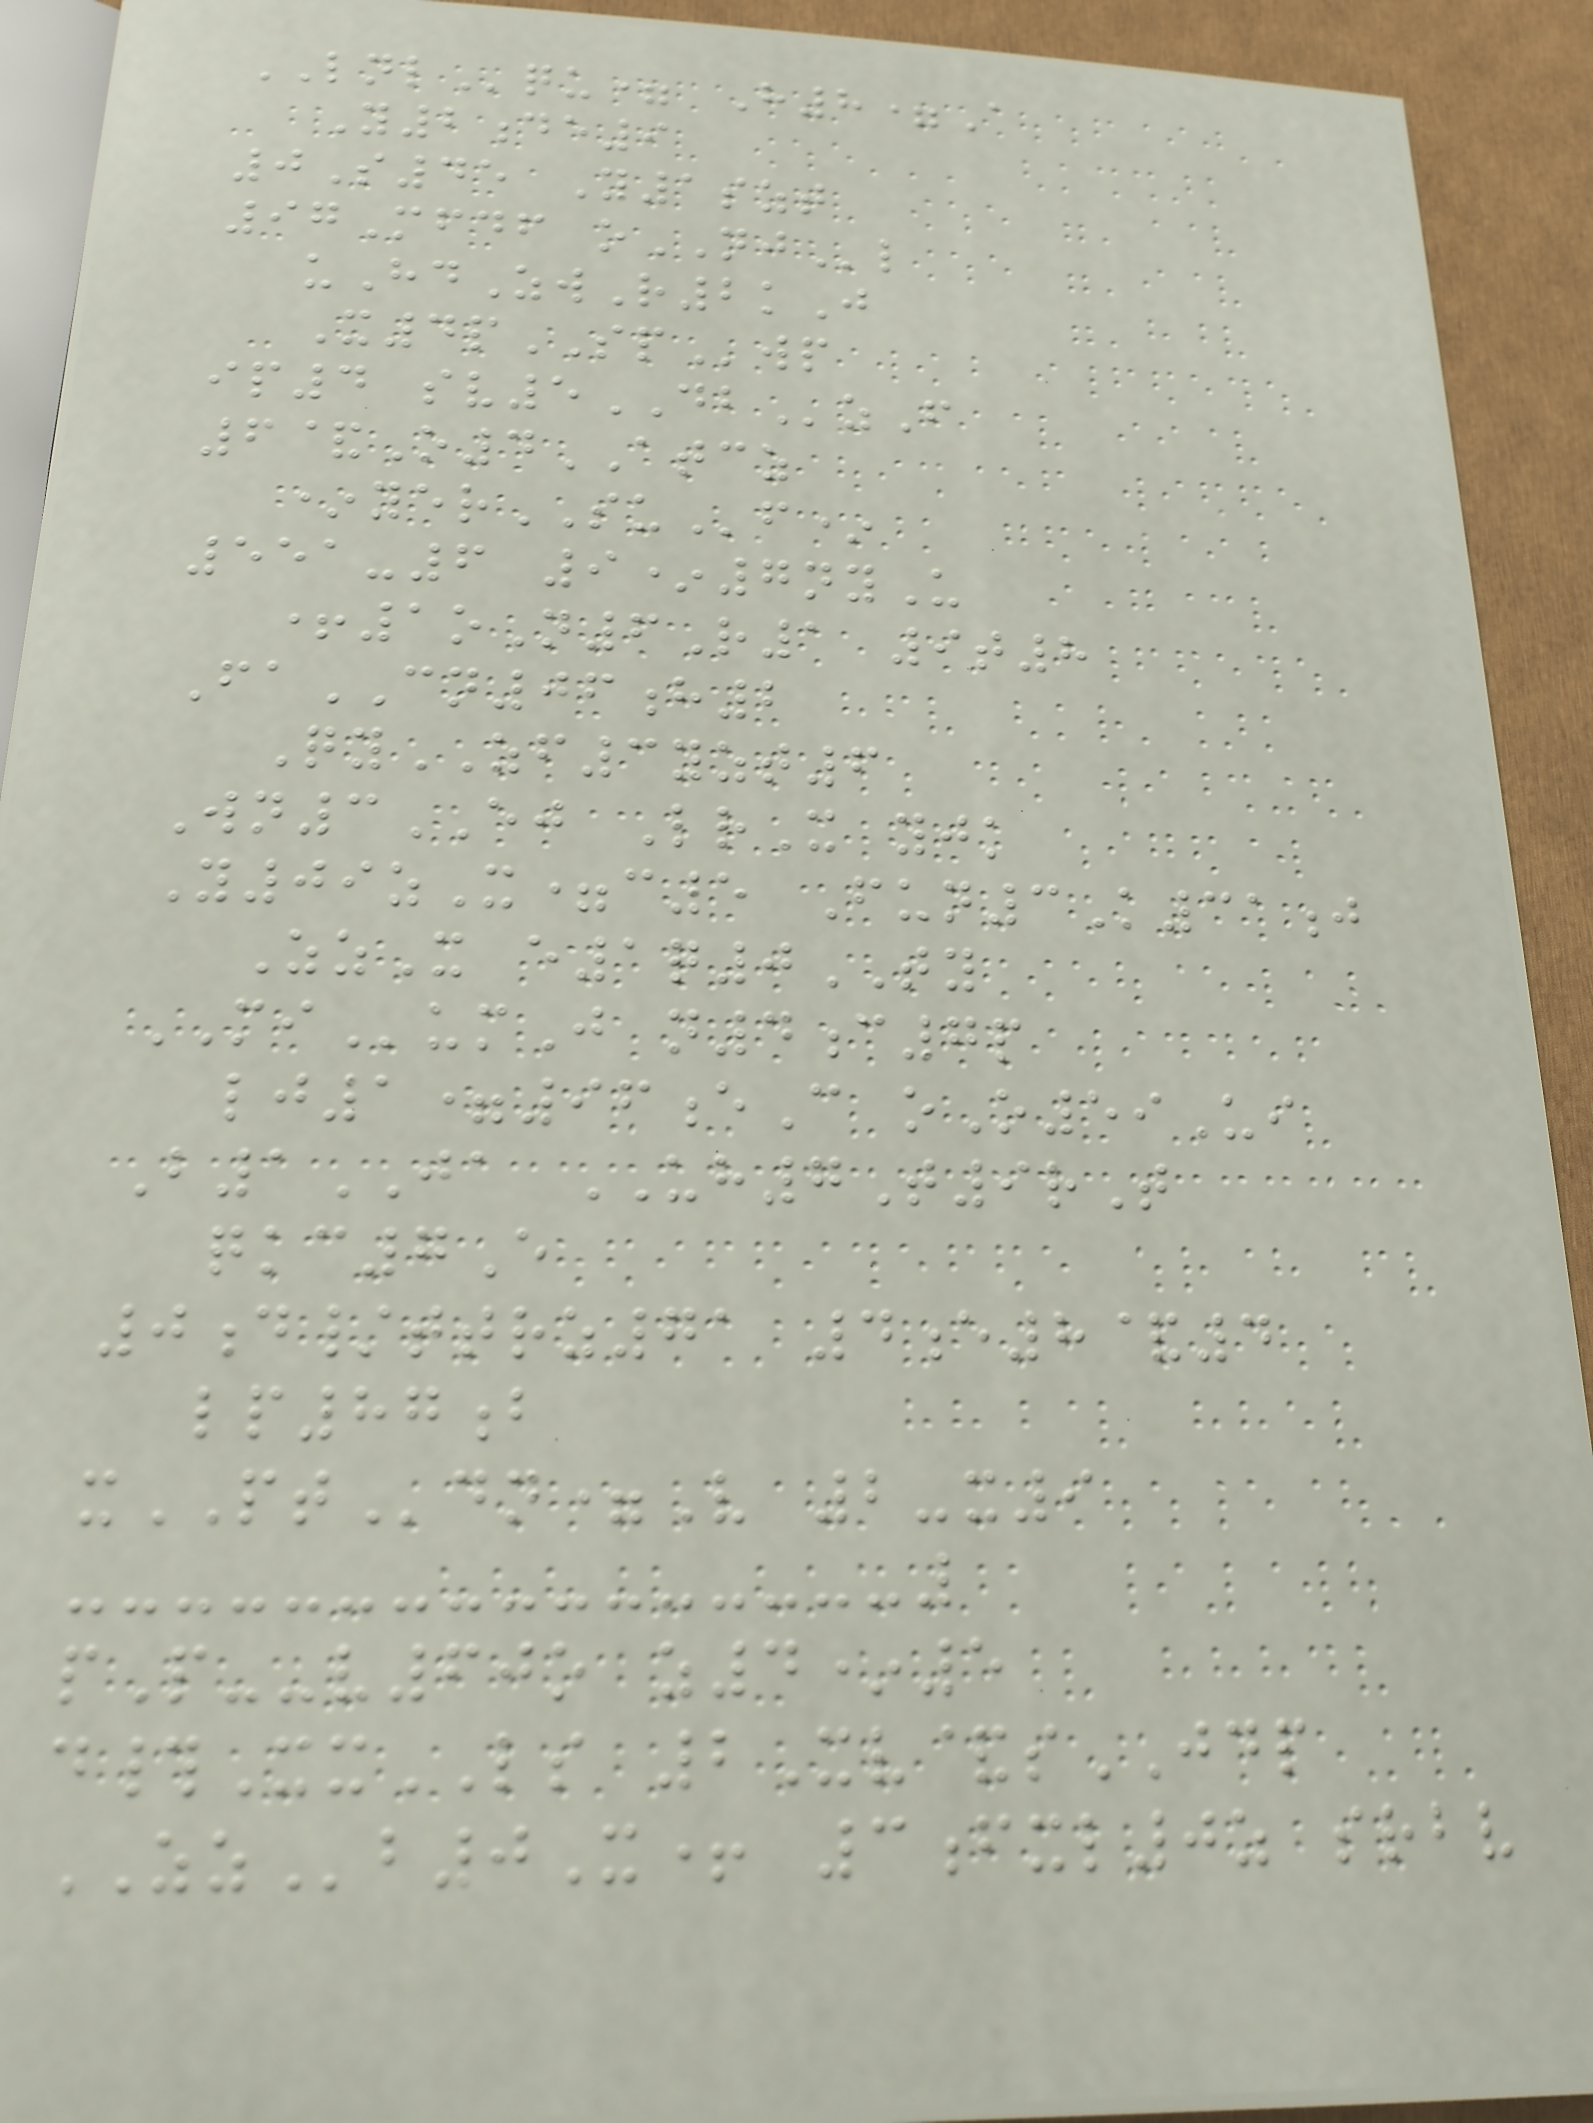LNLqu= H8=A
Y2de9
0S45 Y1szt
97Mfdf oNJl
uHdZwR2kJ
X4pSPwp
ip4 sv5DBzF
6&O4ATCZ
*yerSUf*
551-6 9*7nyU
+1oN6R1 9t8
FaCN06h2
QyZF3yzt6
Wn3EJ LrX yjk
Y09zX=c5 Fun3K31j
ZzX e1q0TY
MIumJ n4c7p
lj1=96eC oO59Ui
B1JA UH7T9rT
qkc7E
0d/ttrz71 4e8&4
lp87b
xPTdn=V 2-x9
pP--v60o z4*5
d#XxLS 2Xv&sJDP
ZZb0X+ 3fxl0z srbv
